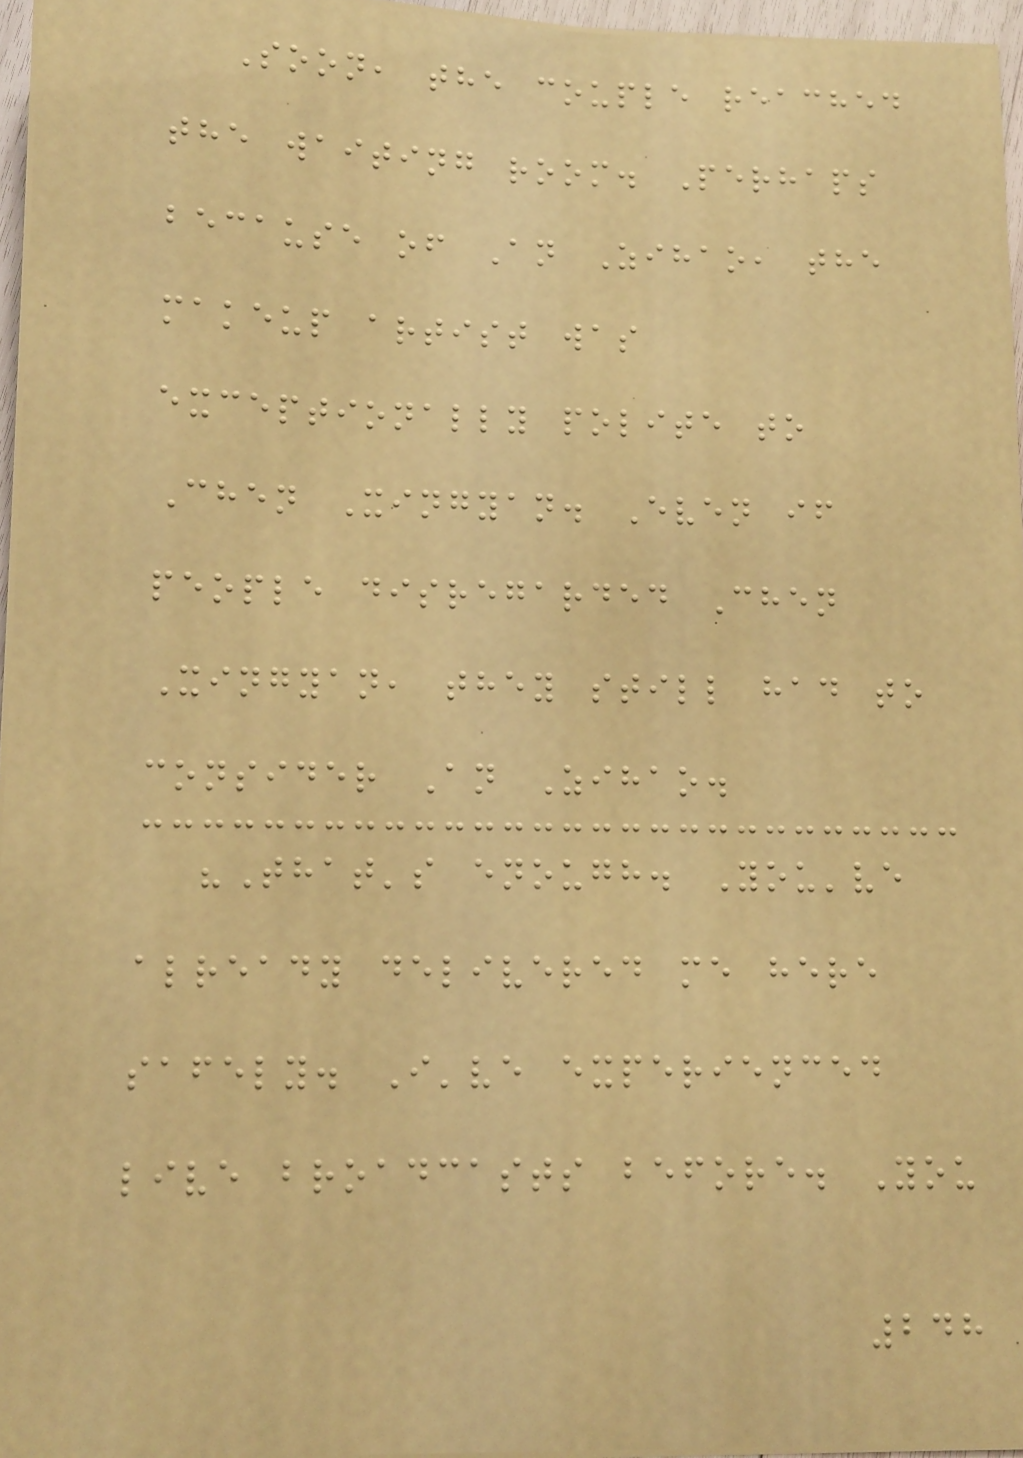Soon, the couple reached
the waiting room. Perhaps
because of An Zihao, the
makeup artist was
exceptionally polite to
Chen Xingyan. Even if
people disregarded Chen
Xingyan, they still had to
consider An Zihao.
"That's enough. You've
already delivered me here
safely. I've experienced
live broadcasts before. You
248
